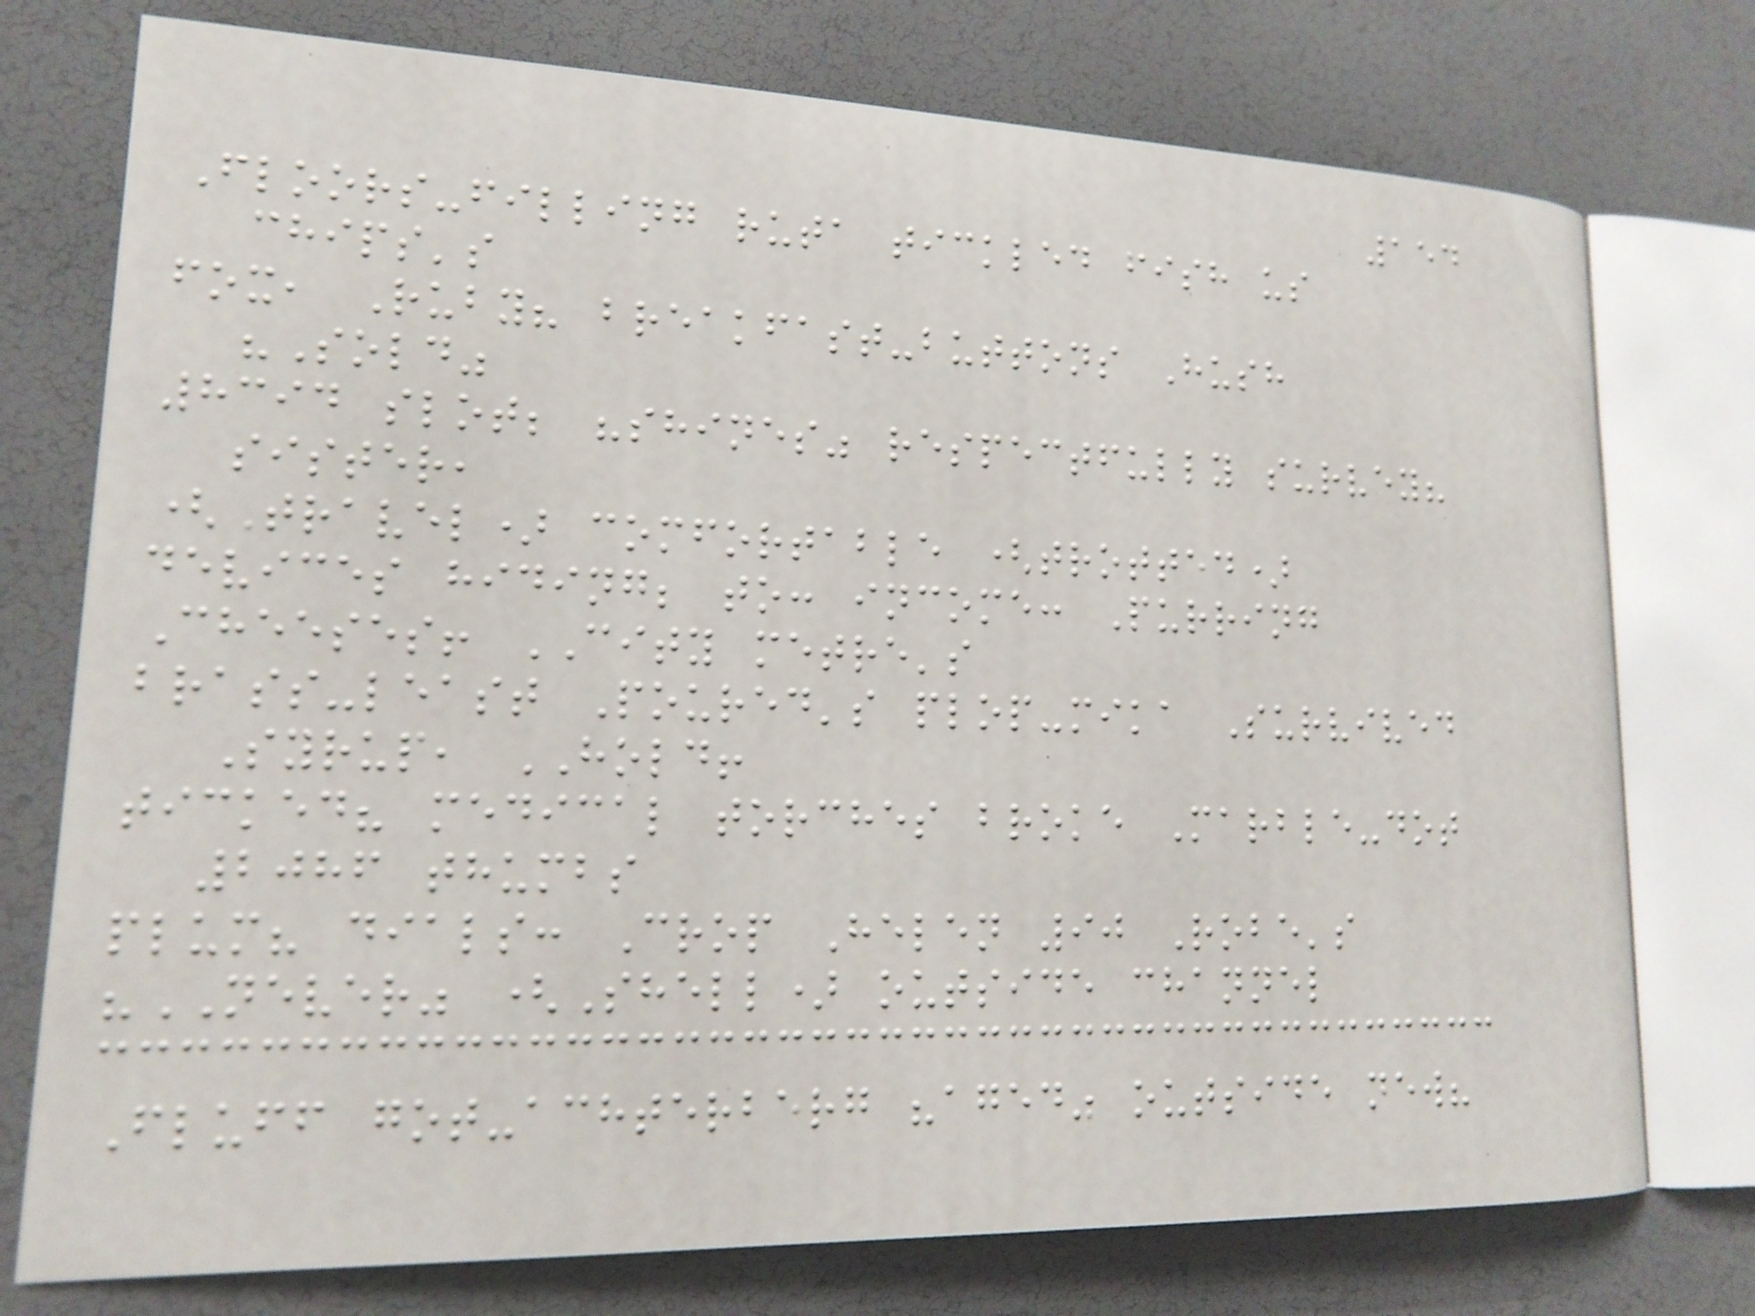154
Floors-filling ruta tickled fish us
chips's
fox, Ruby? breakfast-buttons Hush
"Sold"
8394 slot; "shines" respectfully survey?
sister,
(Travel) comfortable (trotted)
devices hiding; to: income: Purring
Cheeses! CITY metre's
brass-least Poured's plop-mika Survived
Syrup, HOLD!
ticked? medical torches broke Marble-dot
2086 thumbs
plum? dials: Crop Helen 90 Robe's
"NEVER" (Shell) outside channel
Fluff got-achterberg "aged" outside new?
